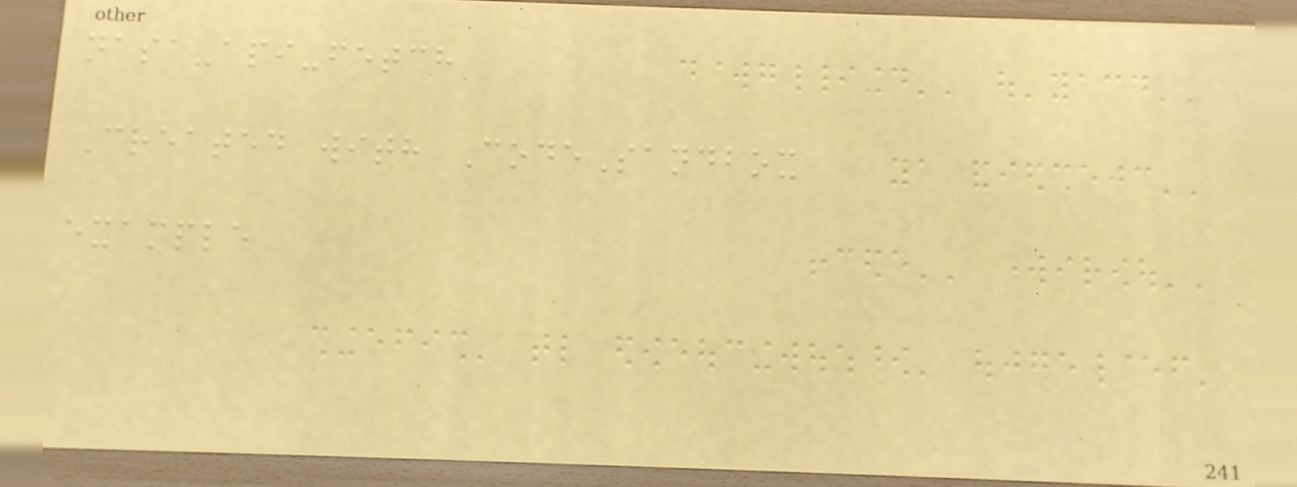nasa-api-fetch
Created with CodeSandbox
example
